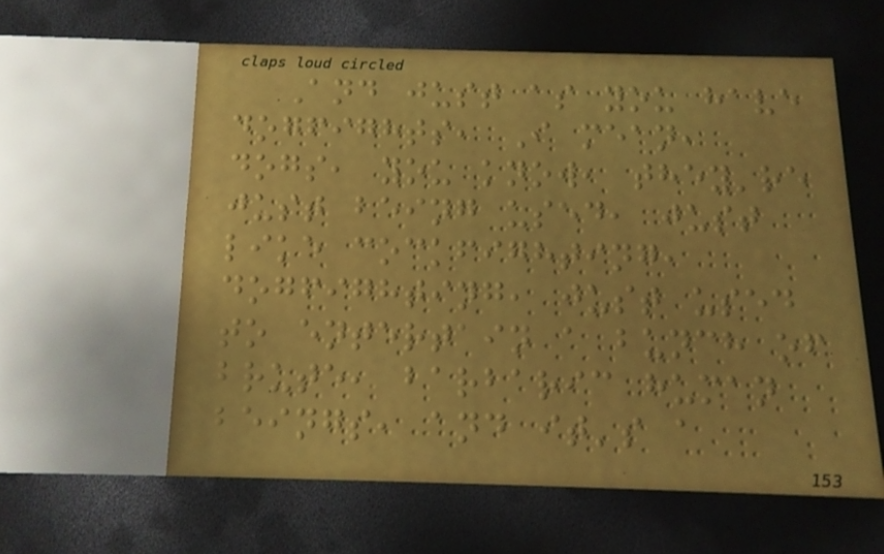And just as you have
dogfights, I mean,
dogs, you know, they're
just being used, just
like cockfighting,
dogfighting, just used
to entertain a bunch of
brute, barbaric human
beings, and it's a
